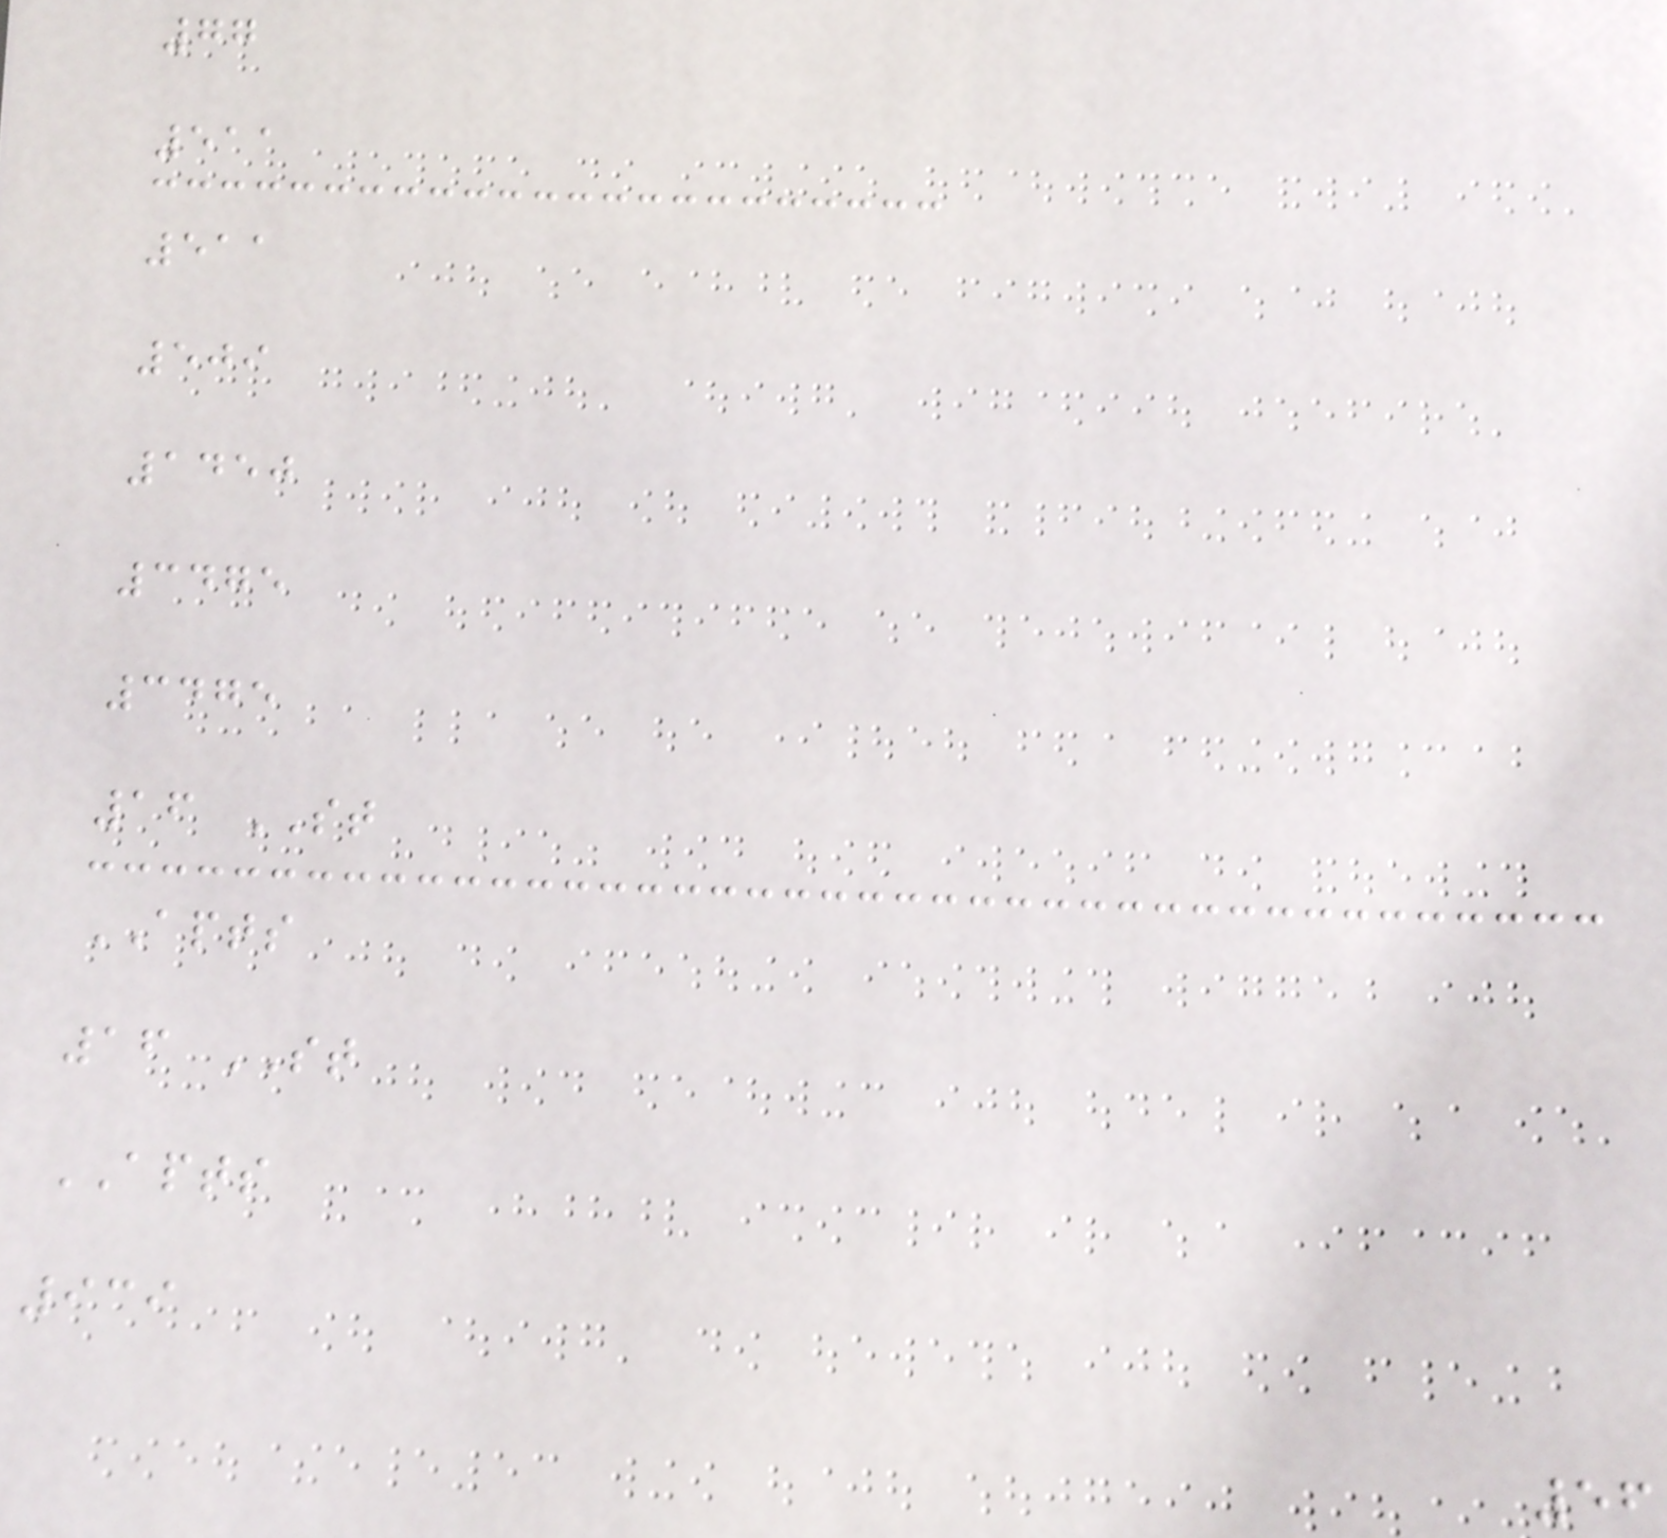77
511
511
509
1450
3475
3475
16 ST
APTS
16 ST
APTS
939
56
